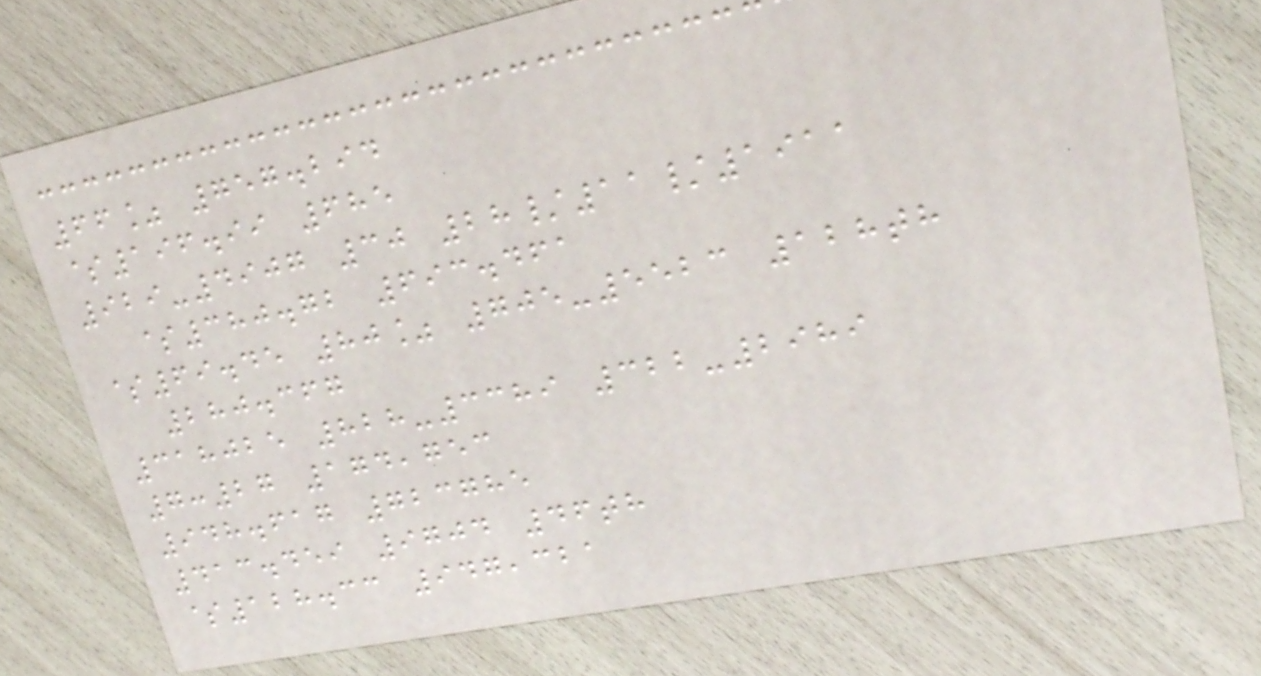66% 757.294
$196.99 685
929-4907 30 28/11/1911
$380.72 693.461
$69.45 80% 705-5523 128th
280.367
318025 828-3389 322-2989
7:27 174,753
948.617 723785
413.459 9704 46th
$128.33 947,321
